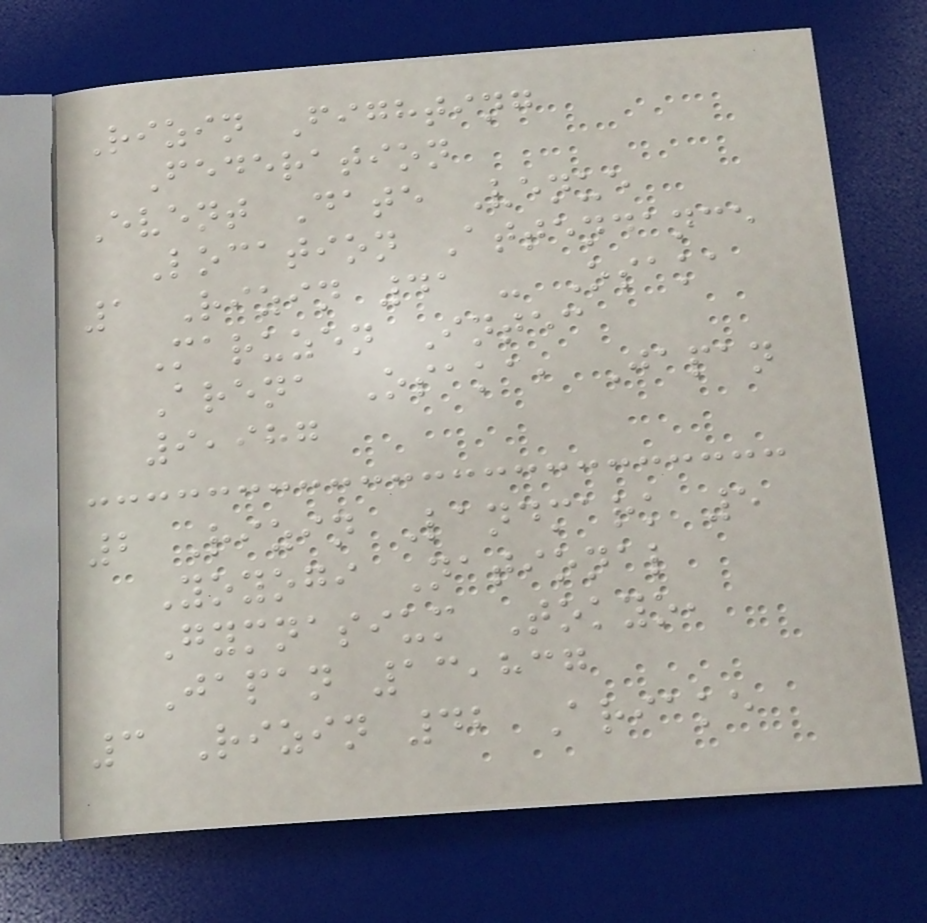Rizin Fighting
Federation
Event Date Venue
Location Attendance
1 Rizin 41 - Osaka
Maruzen Intec
Arena Osaka, Japan
9,987
2 Rizin Landmark 5
Yoyogi National
Gymnasium Tokyo,
Japan 13,837
3 Rizin 42 Ariake
